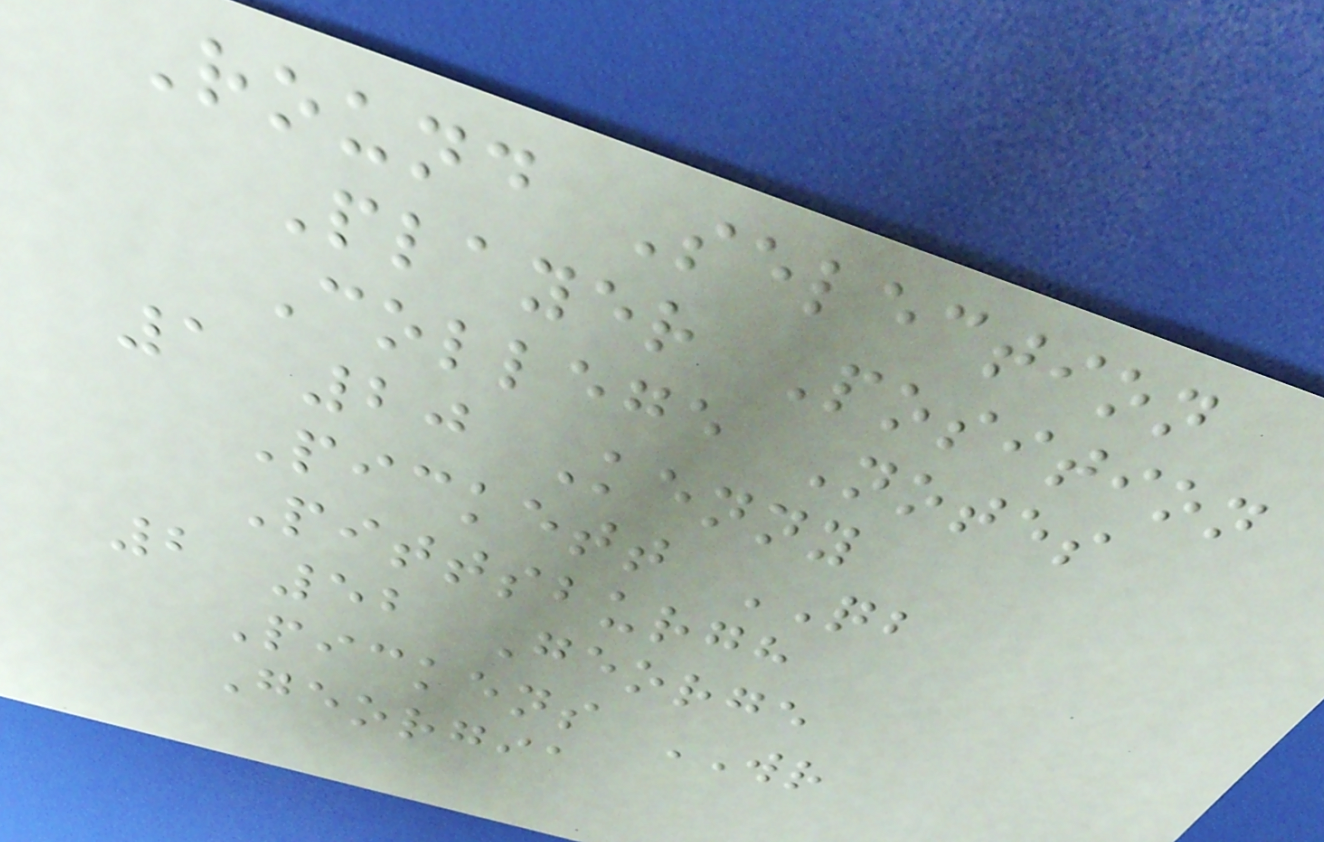Round Selection
Player Position
College Notes
1 20 Kenny
Pickett QB
Pittsburgh
2 52 George
Pickens WR
Georgia
